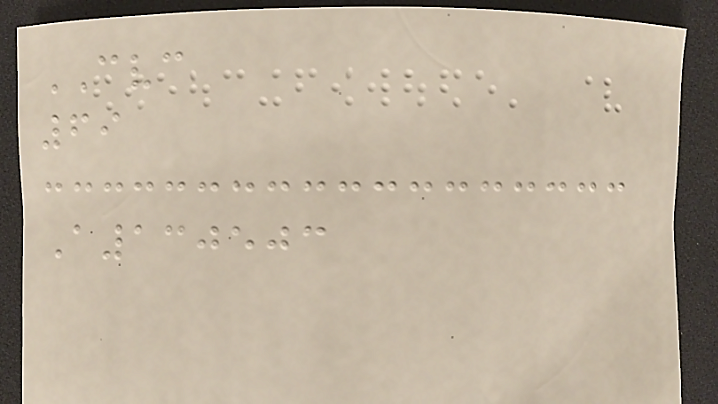CVC
69
A130503
